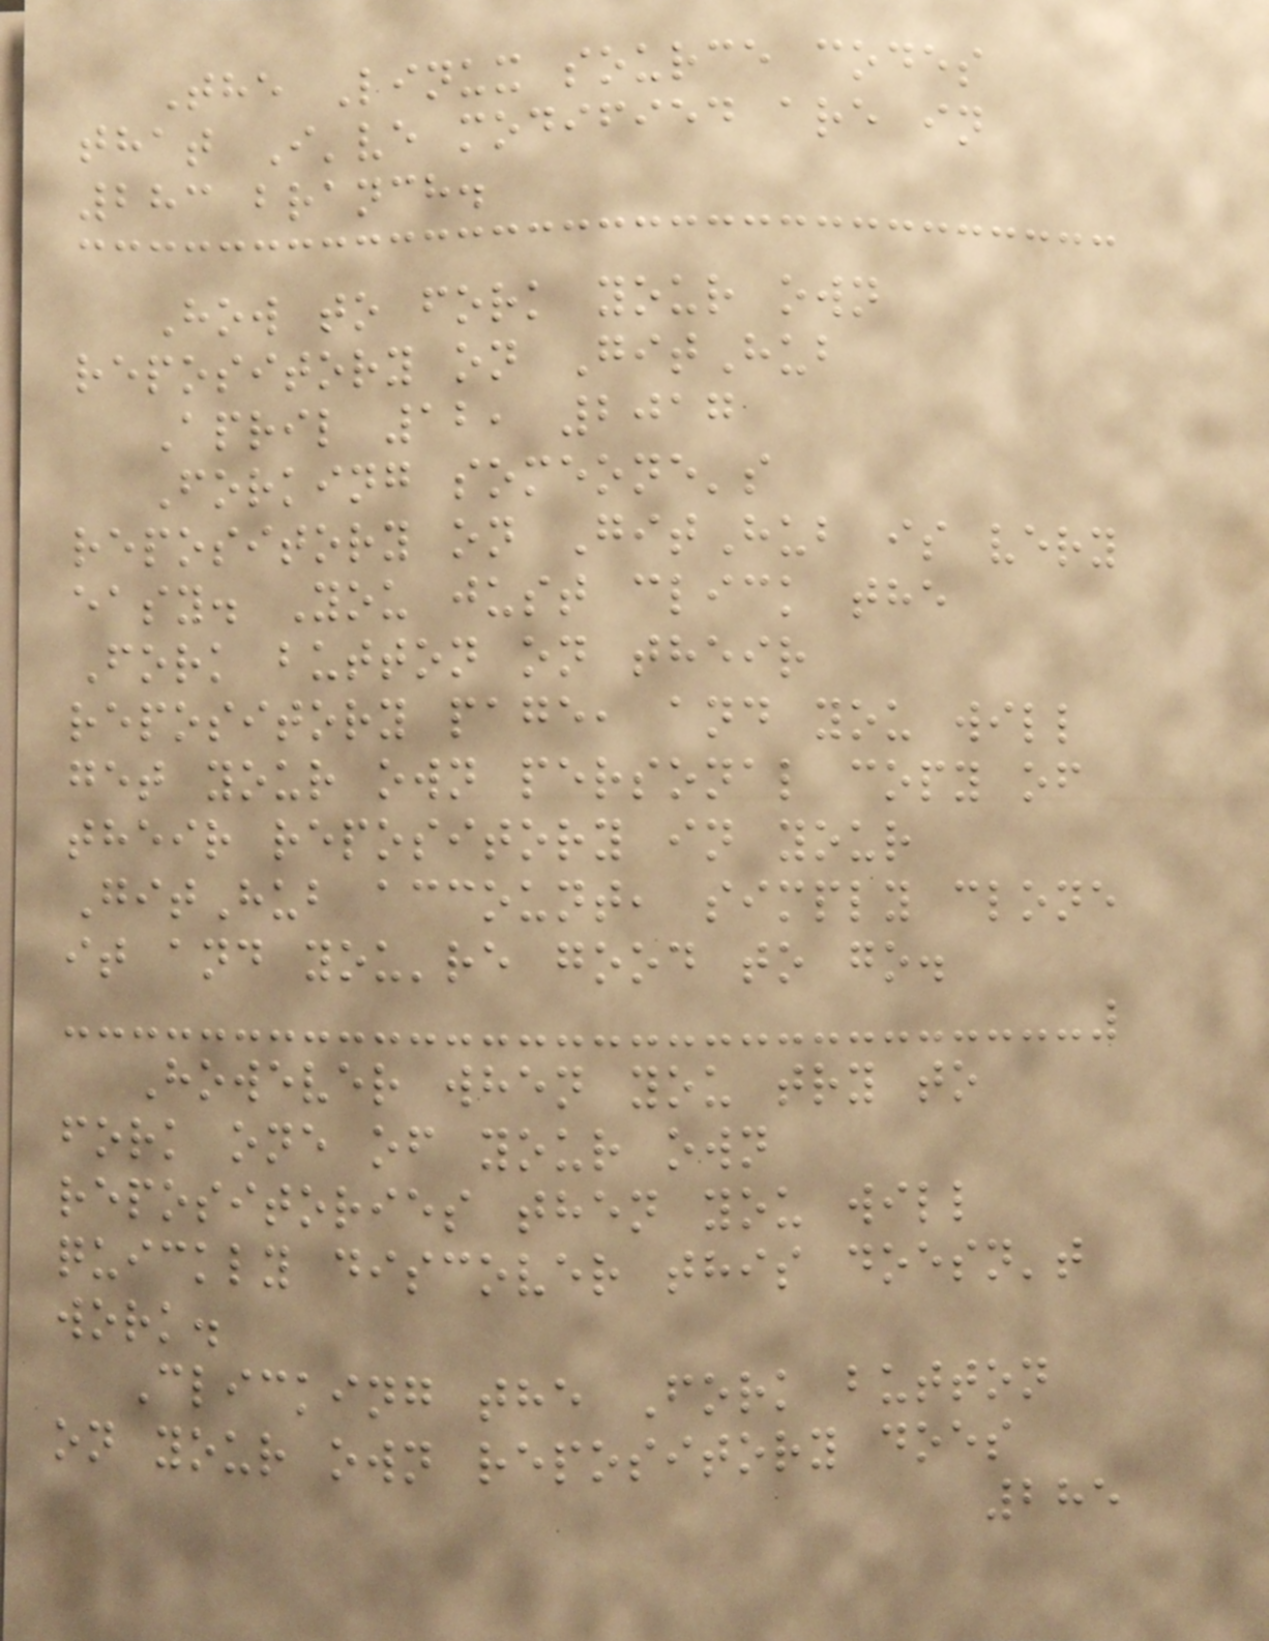The Linux source codes
that I've modified are in
283 branch.
How to fork your own
repository on GitHub
April 12, 2017
Forking someone's
repository on GitHub is very
easy. You just click the
Fork button on their
repository page, and you will
get your own personal copy of
their repository in your
GitHub account, simply clone
it and you're good to go.
However when you try to
fork one of your own
repositories then you will
quickly discover this doesn't
work.
Clicking the Fork button
on your own repository does
285
